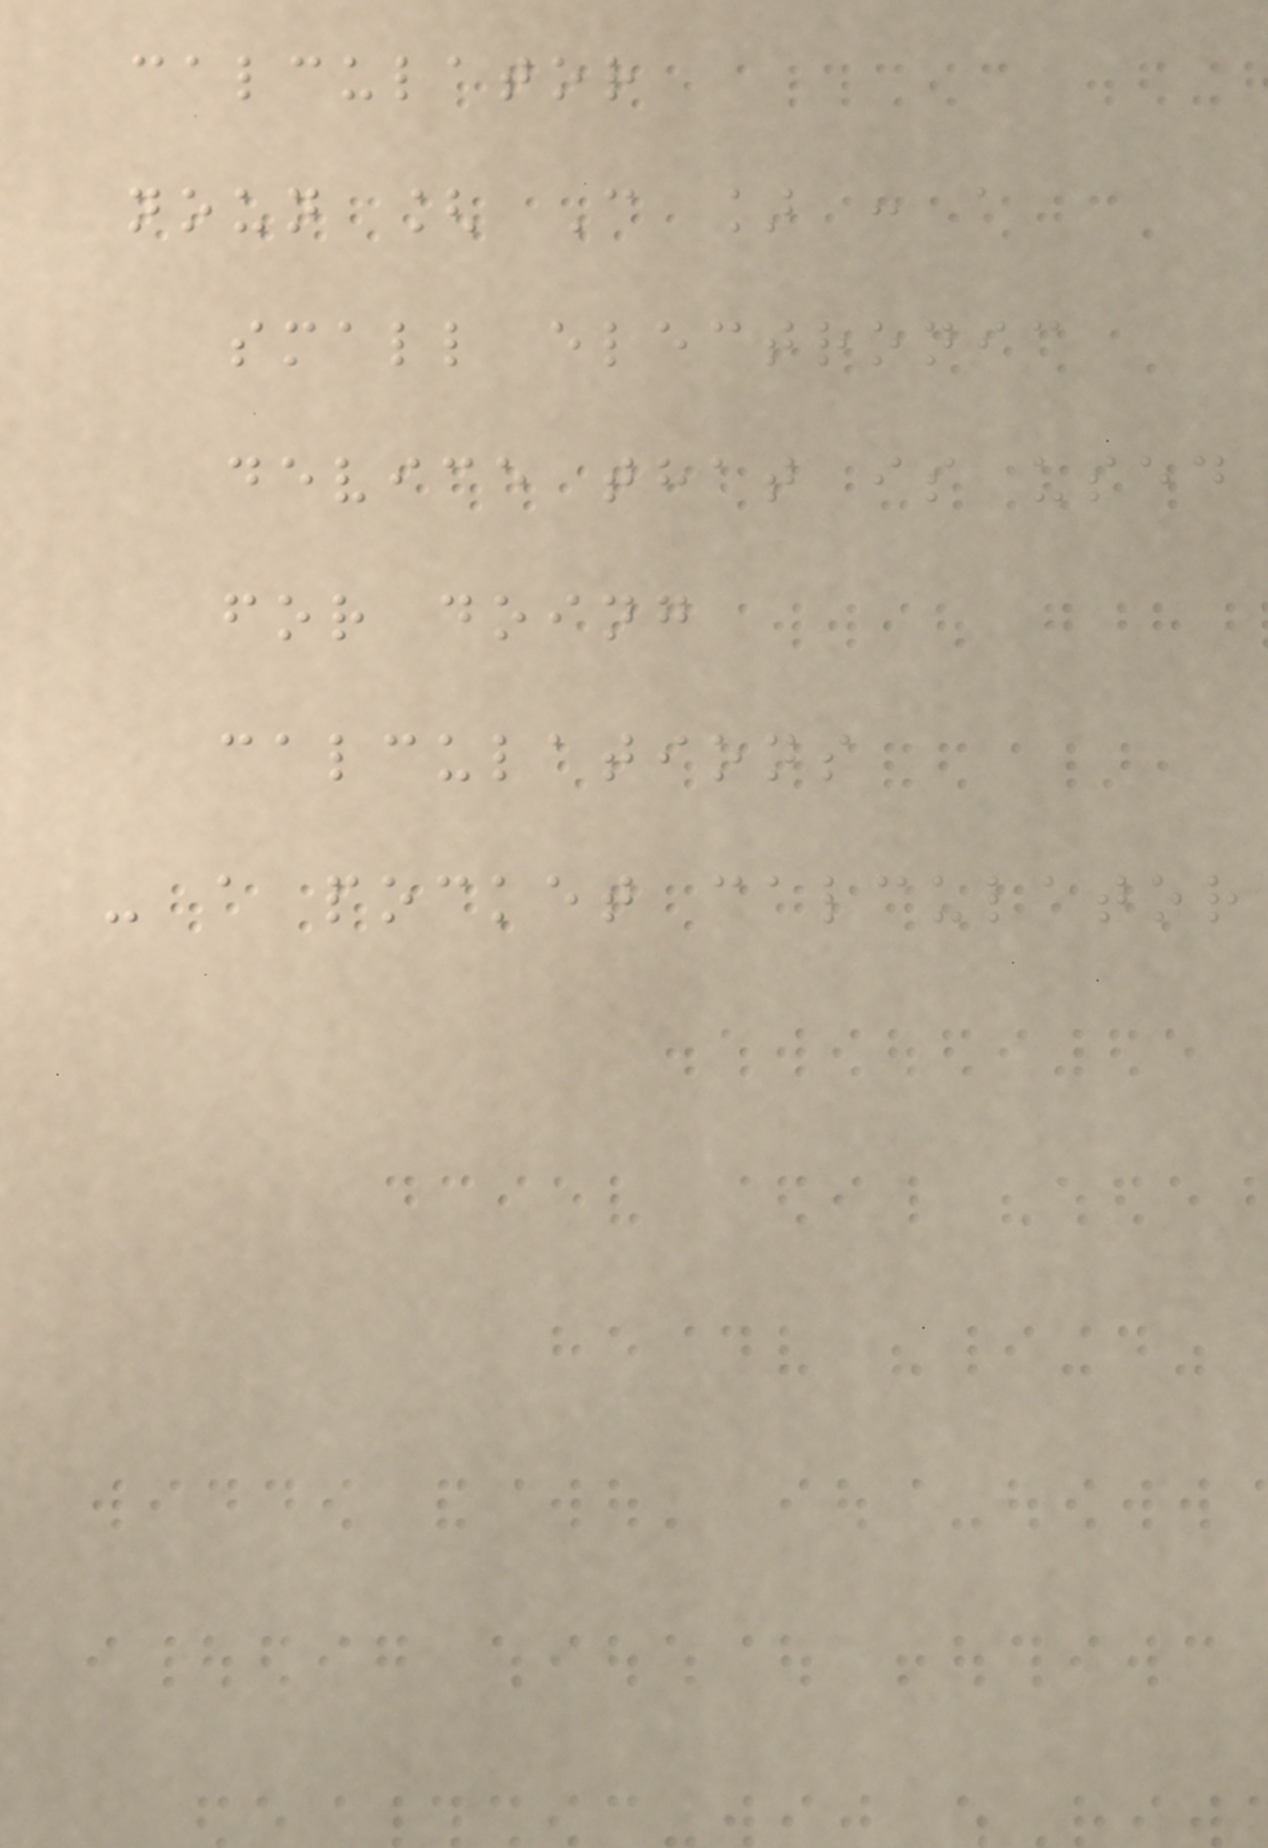calculator
noun [ C ] : a
small electronic
device that is used
for doing
calculations
- a pocket calculator
